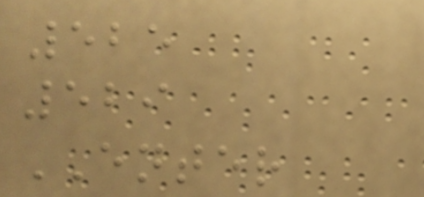525
529
ENTER
